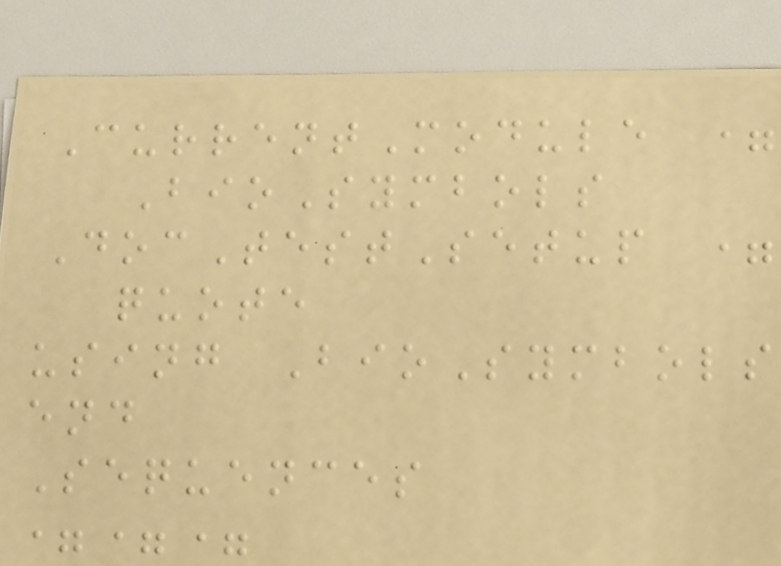CurrentModule =
BioSymbols
DocTestSetup =
quote
using BioSymbols
end
Sequences
===
